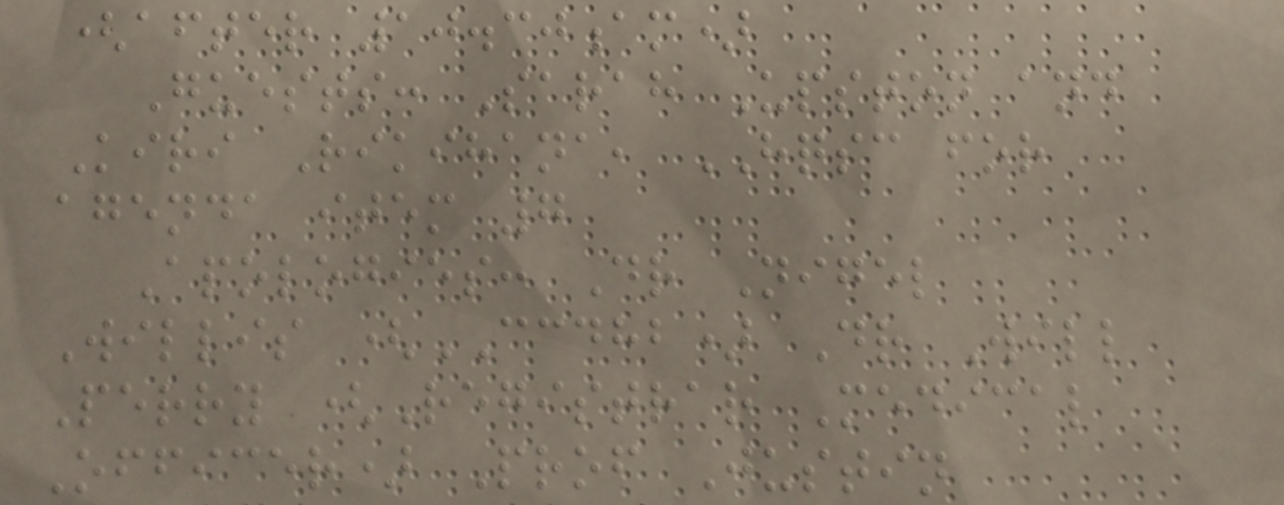(after 10.30am)
Guests: Sarah Upston and
Kiri Rikihana, HQSC for
agenda item 7
Apologies: Dr Nigel
Willis (CCDHB) Dr Will
Perry (Registrar Medical
Officer) Prof Justin
